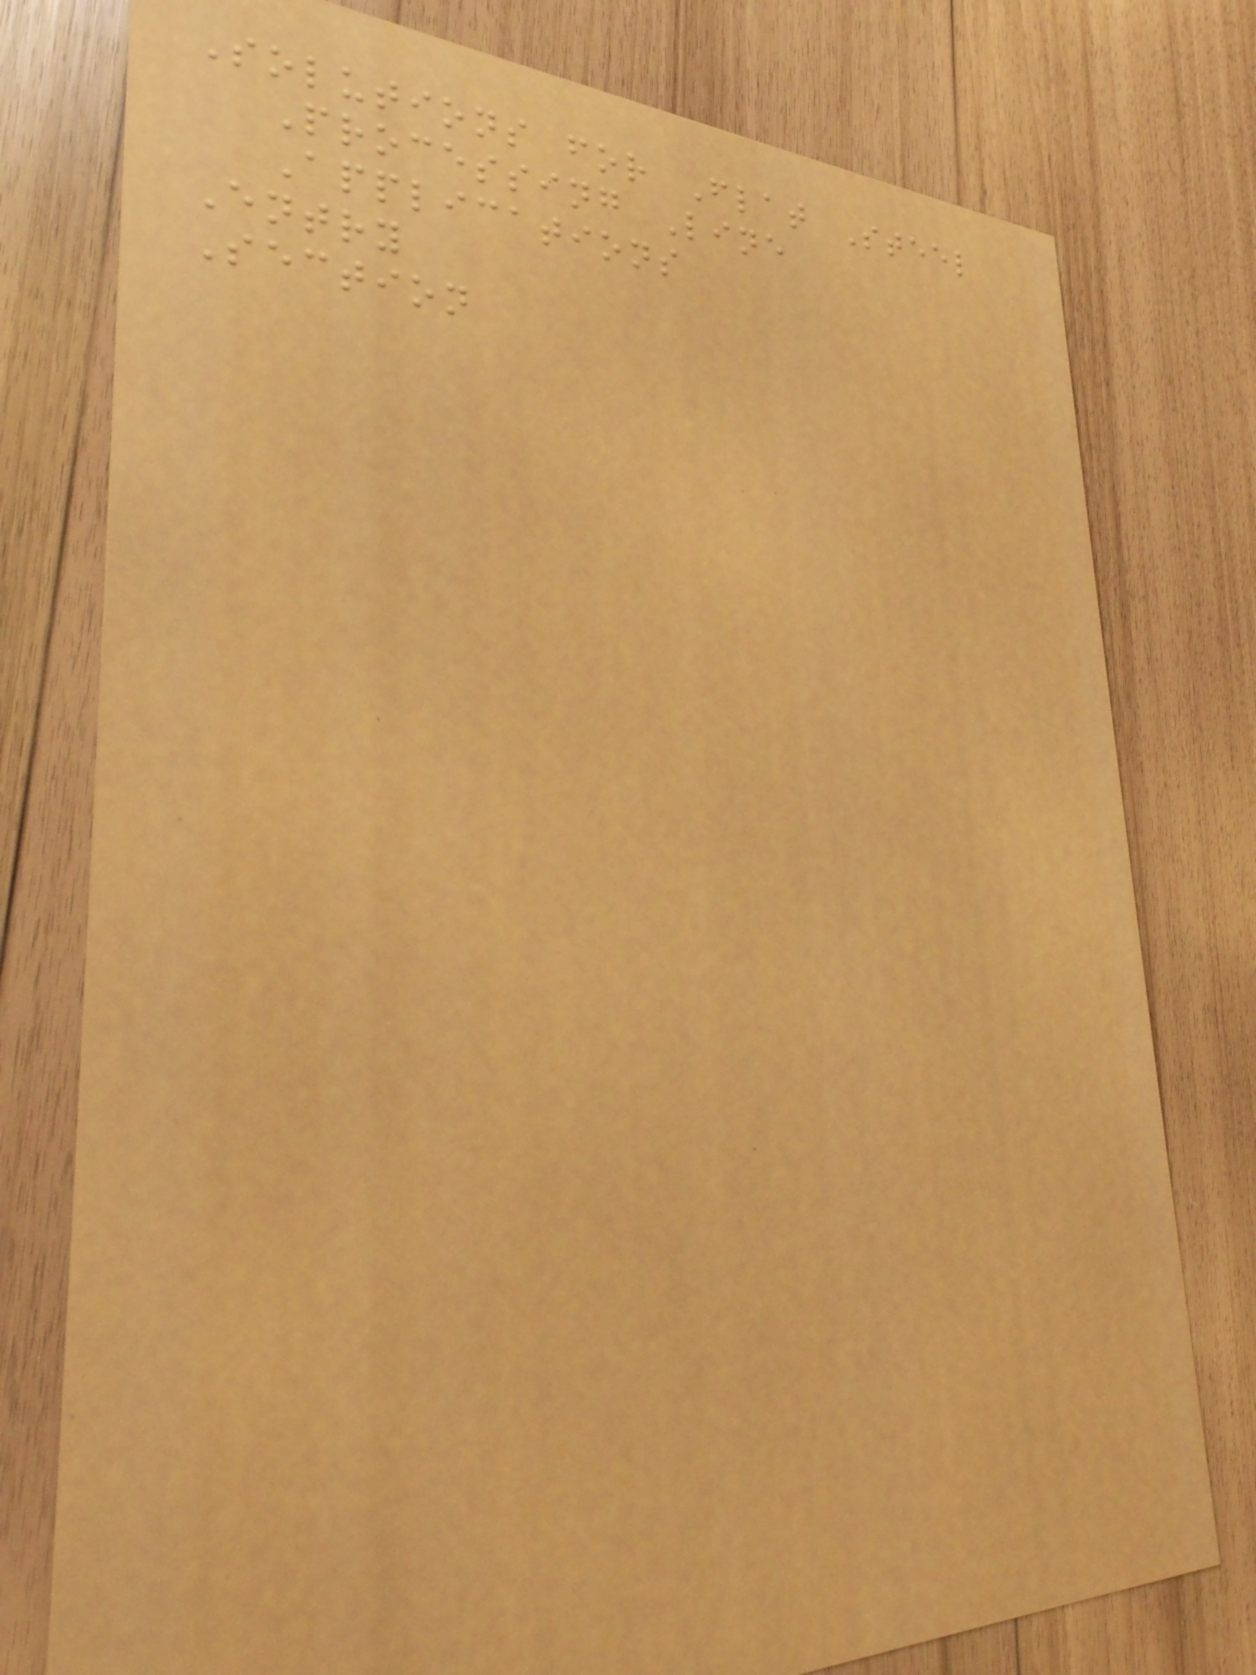Solutions for Flat Steel
Processing Line
Applications
Entry
Section
